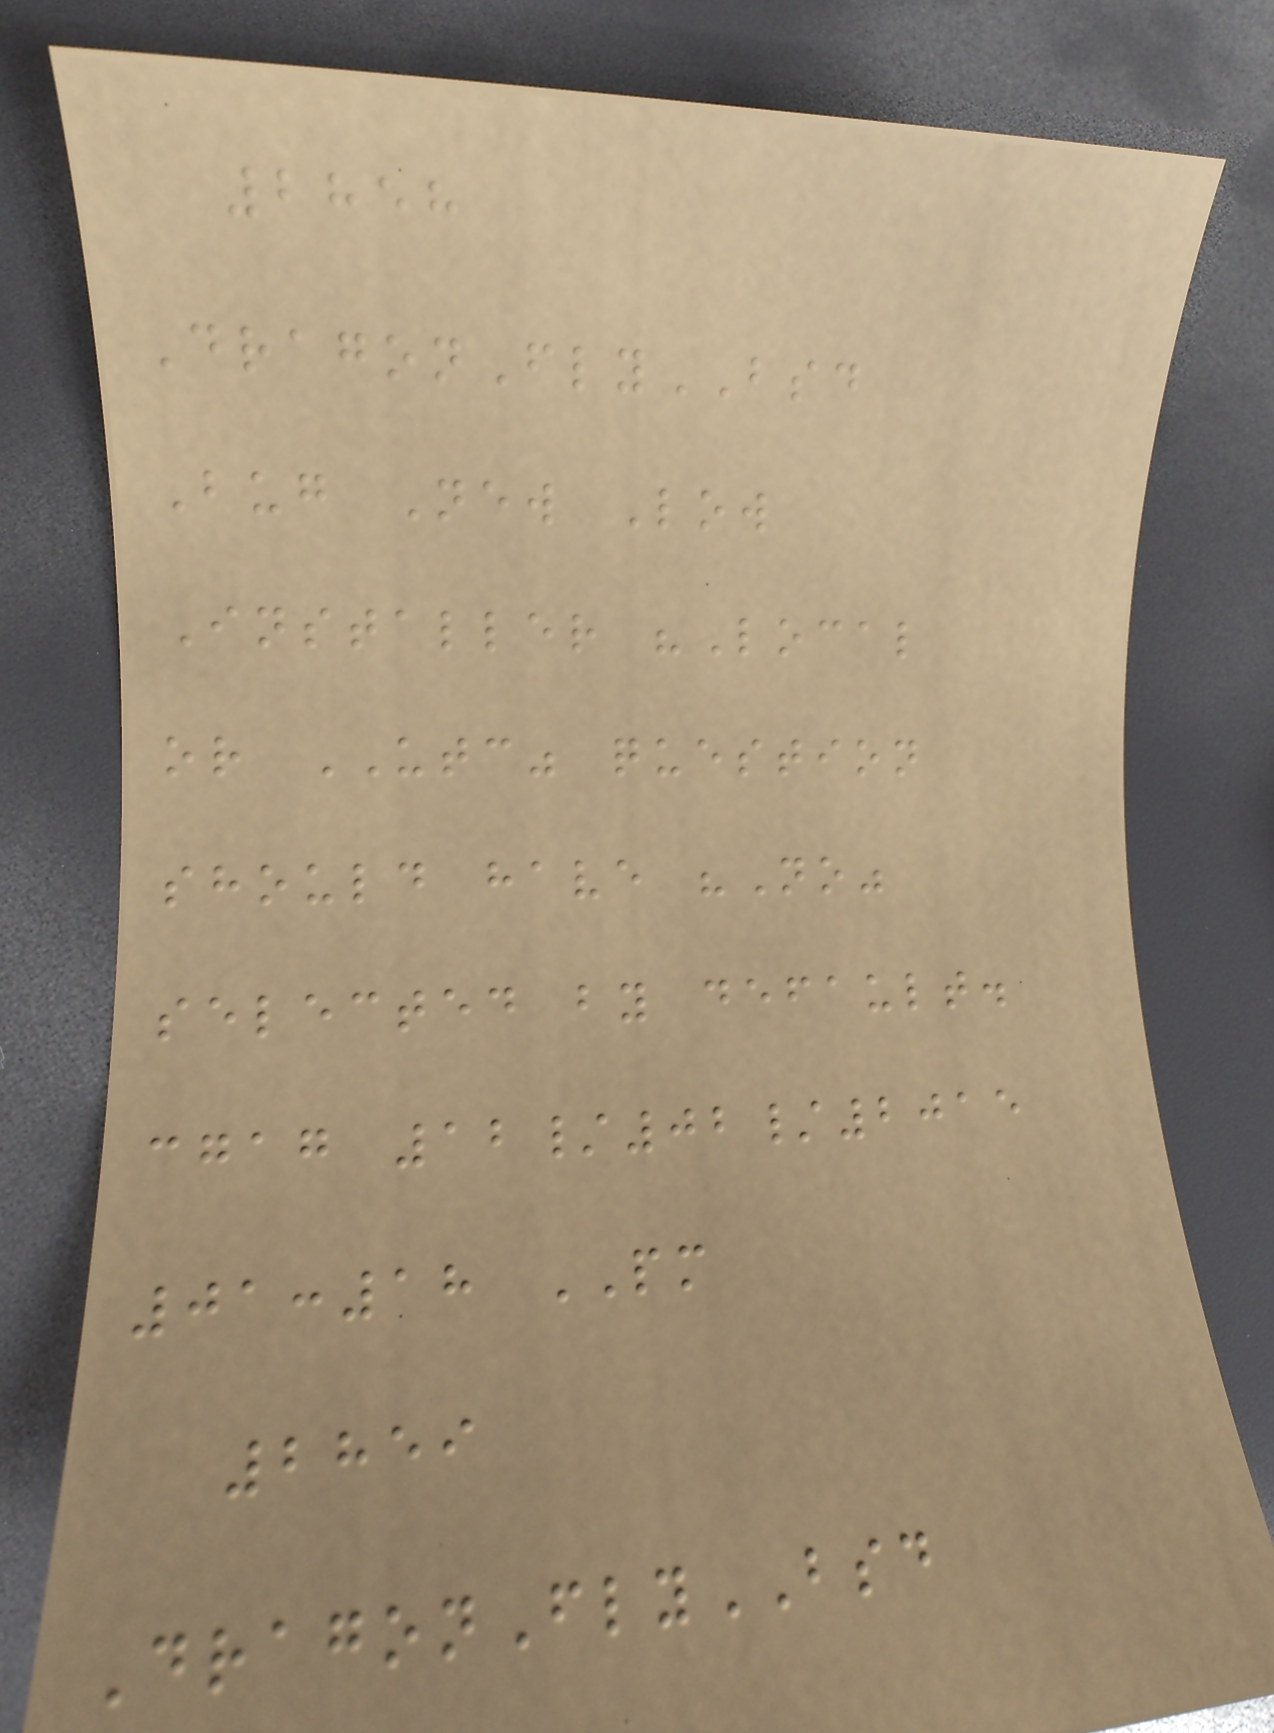2858
DragonFlyBSD
Bug New Low
Installer "Local
or UTC" question
should have "No"
selected by default.
cgag 12/02/2015
01:18 PM
2859
DragonFlyBSD
